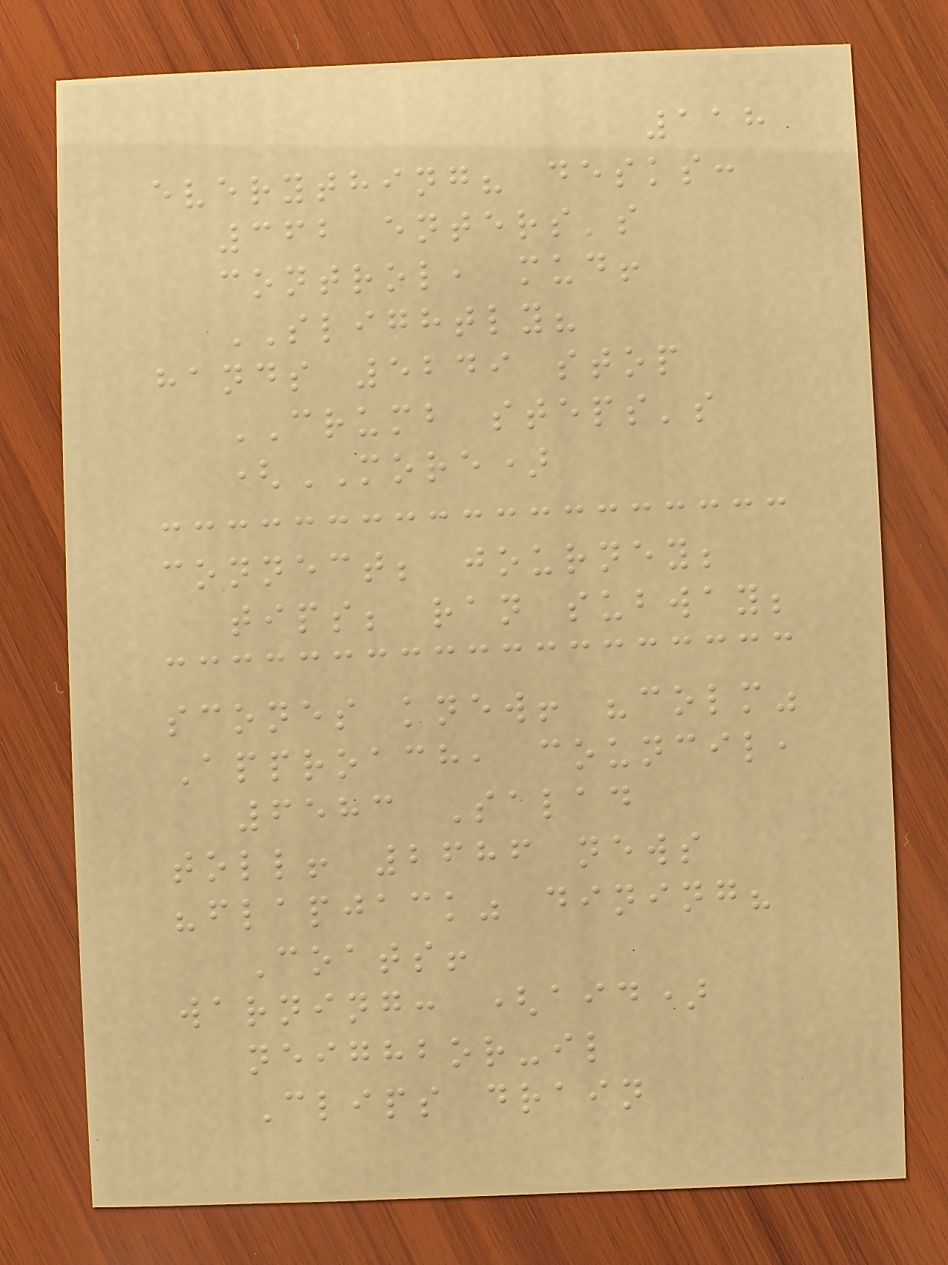118
everything? desks:
362 enters's
control, mud!
SLIGHTLY?
hands 5249 stop
CRUMB steps's
(MORE)
connect; journey;
tips; ran subway;
scones knew! "colm"
Approach, council,
6583 Salad
toll! 2686 news
"flapjack" dining?
Coats!
warning: (aid)
neighbor-il
Clips drain
